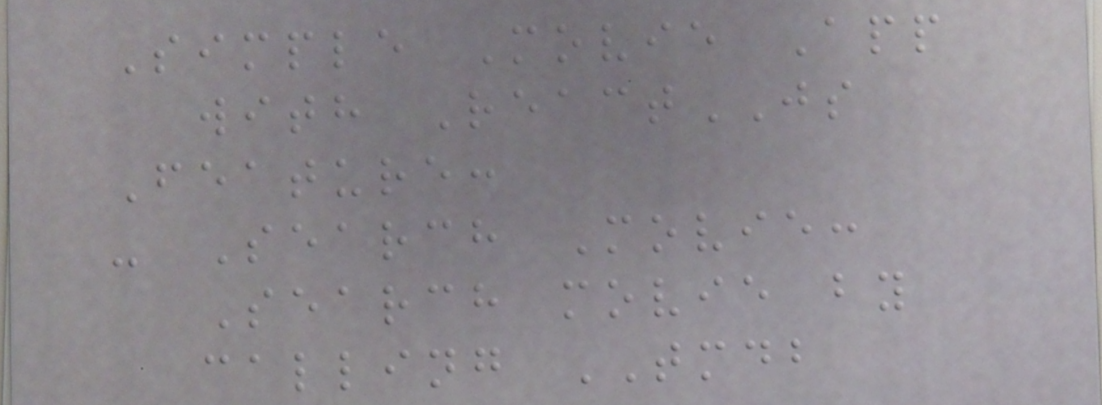Simple Movie App
with ReactJS
Feature:
- Search Movie:
Search movie by
calling TMDB
